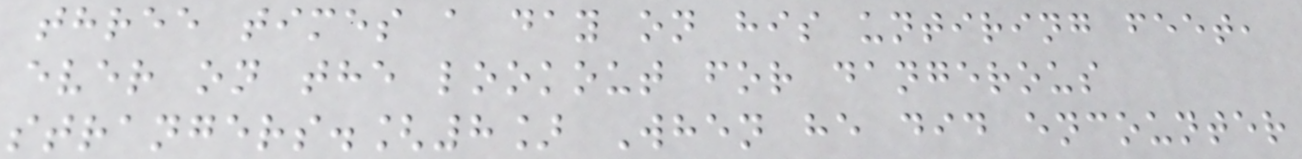three times a day on his untiring feet,
ever on the lookout for dangerous
strangers.[8] When he did encounter
